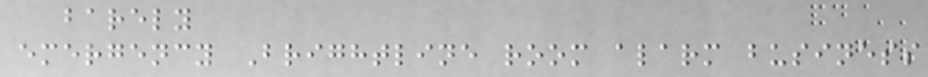barely
emergency Brightline room alarm business
